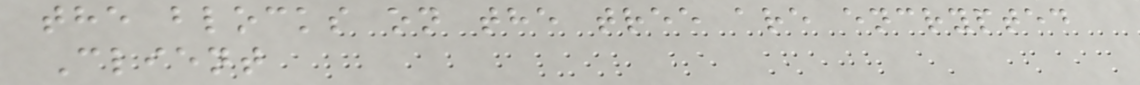the blocks on the tree are encrypted
Client
